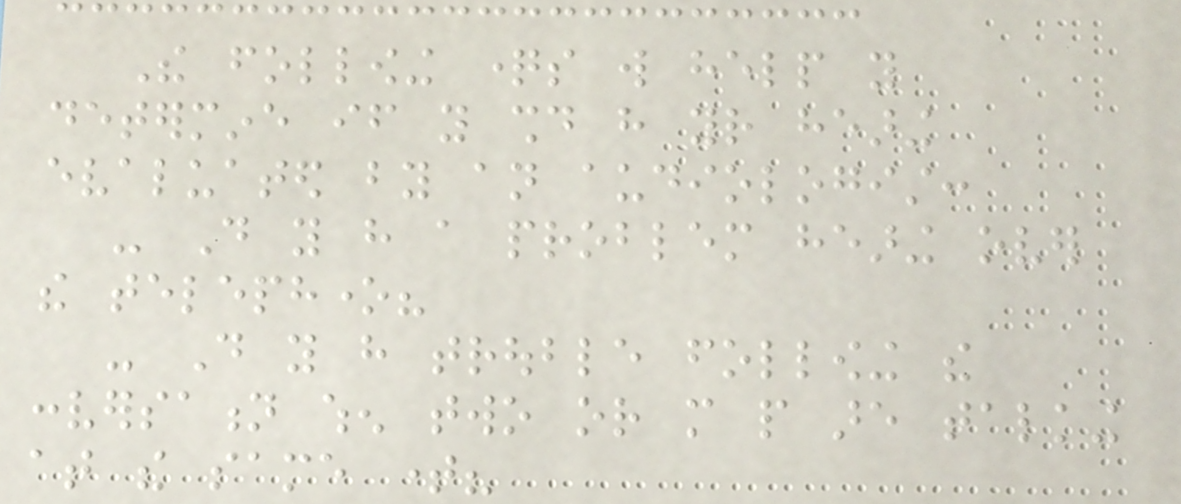The following questions will help you
determine if you should have your hearing
evaluated by an audiologist:
- Do you have a problem hearing over
the telephone?
- Do you have trouble following the
conversation when two or more people are talking
at the same time?
